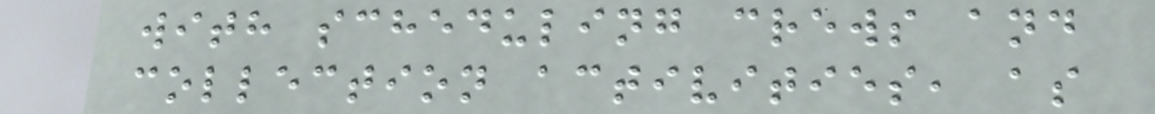with scheduling crews and
collection activities, as
